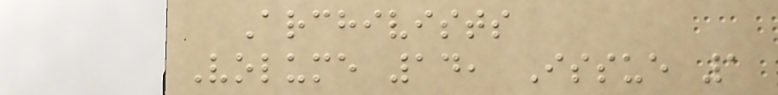Archivists
Volume 14, Issue 1
